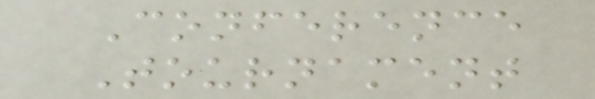Conference
Tournament
